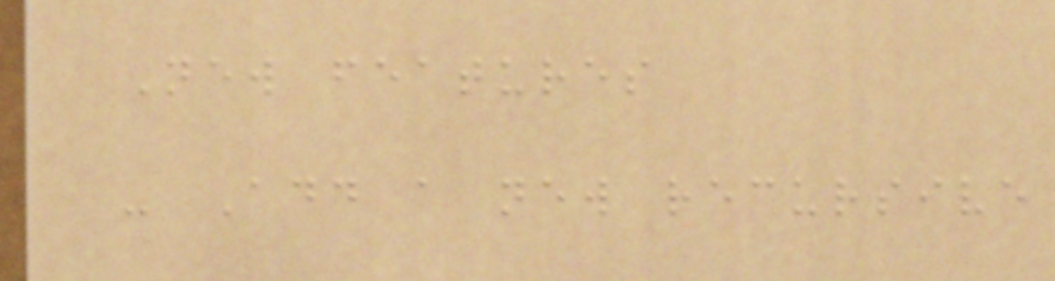New features
- Add a new recursive
